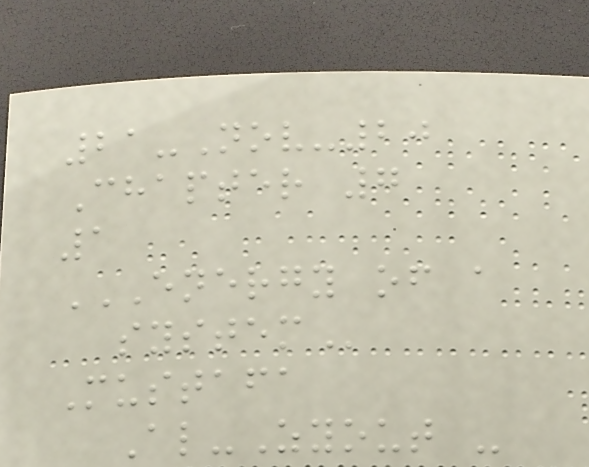21-Nov-20
Chapter 7
1
ENERGY OF A
SYSTEM
Mustafa
Al-Zyout -
